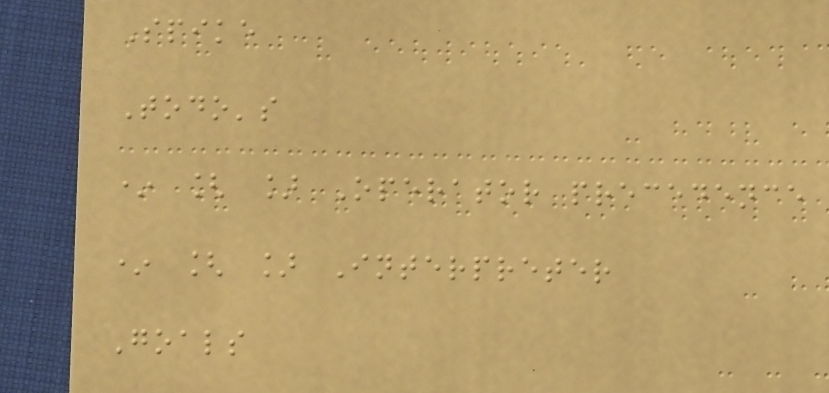Spike
Todo's
* [ ] Operator precedence
* [ ] Interpreter
Goals
